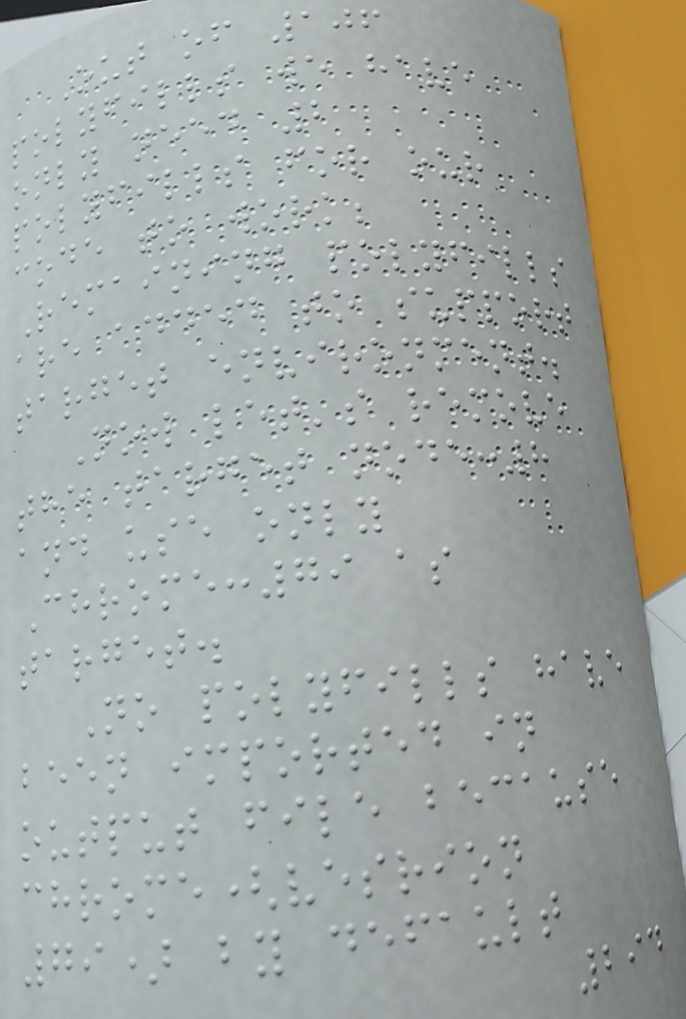Out of 106
polyfills we have
only need 2
polyfills for our
code to work;
Remaining polyfills
are added to support
target environment.
Now let's remove
the target node:8
and use only
Chrome:79 as
target.
No polyfills have
been imported in
output file because
chrome(vesrion
79) by default
294
